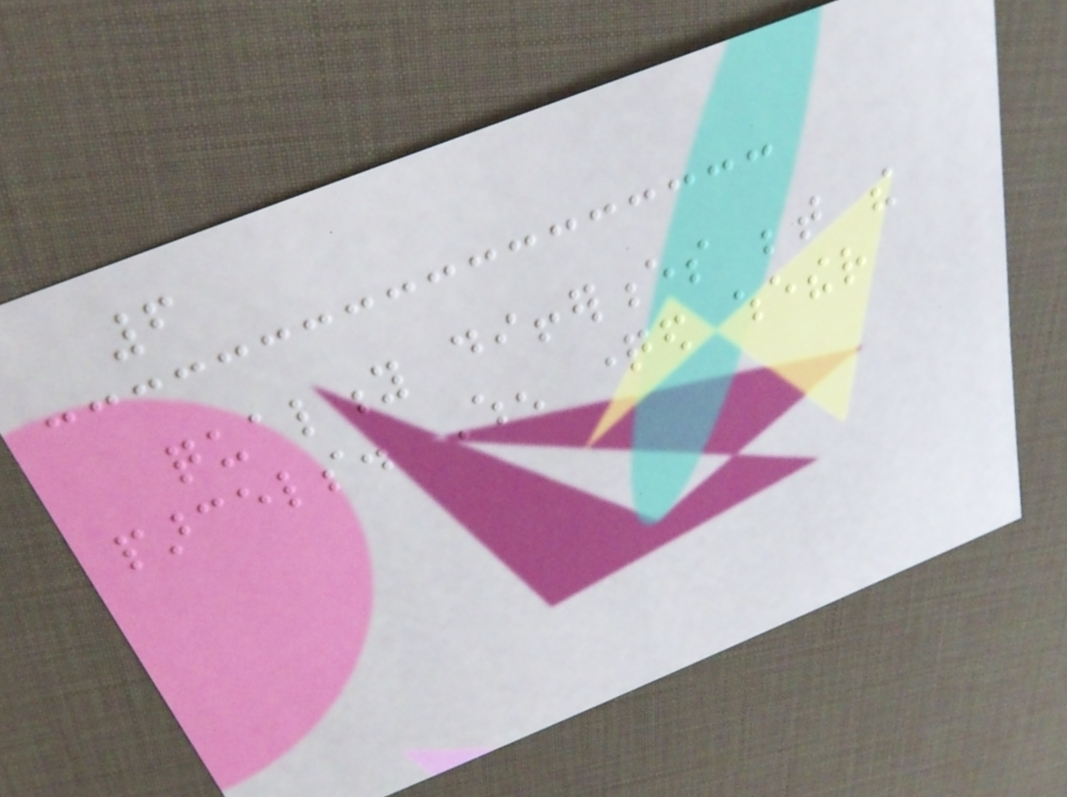6
quality differences between the
parcels. When questioned whether
